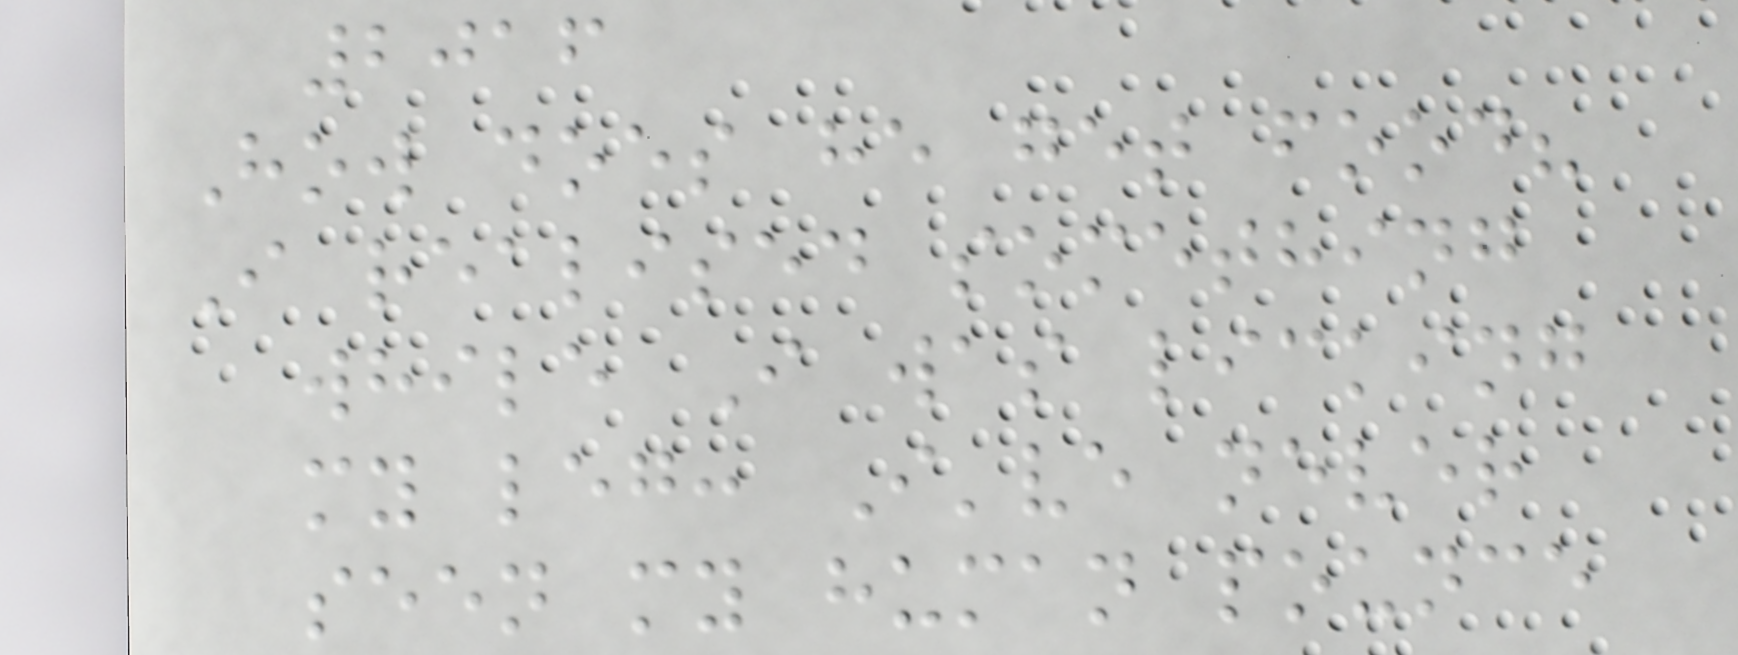2016
How does he get food?
I realised something
while I was licking
my leg: I've never
seen my human pounce
